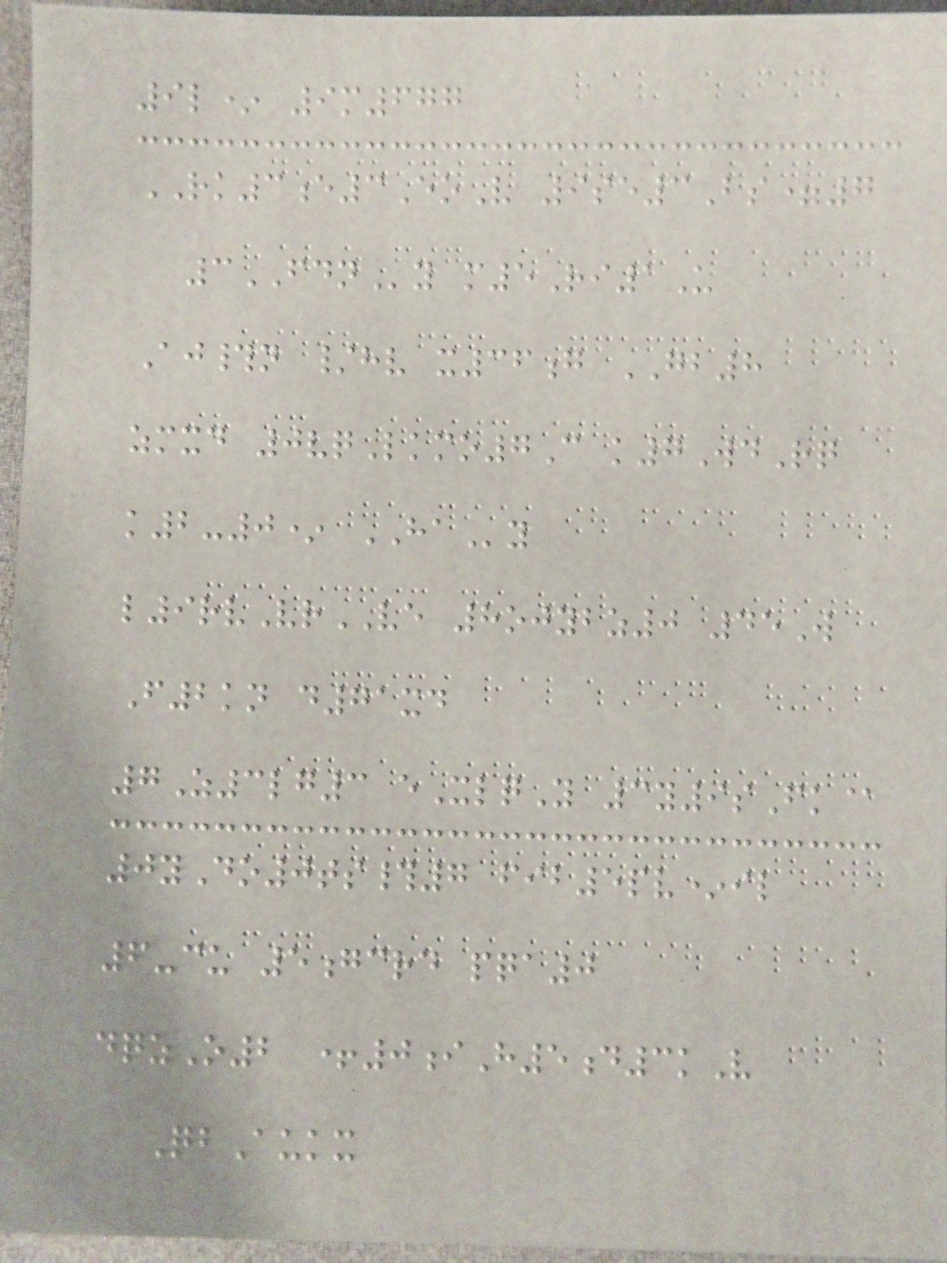9l* 9m677
RK3e3EoV 9se3Bs=7
3FDNy m5Ri1U
Aj#n /hv x36g GB8
zmxd 0vqLkmo7C k7WdRq
k2-0* HAy
l9rvVrVE 8ojybz0 45W
F2kn d71xd
7Z3lg3 eXlqY 3y9sFk@
0yDo0ts#7 fib5pv*il
6-cu 5gcrd pqa0
dqzO2 +0iH5d3kV
QbAukx
